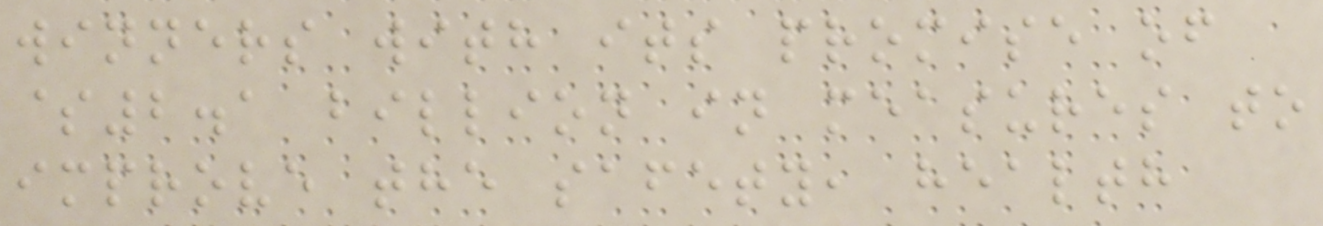winners with its promise of
$2.1 billion in measures to
improve the safety, health
